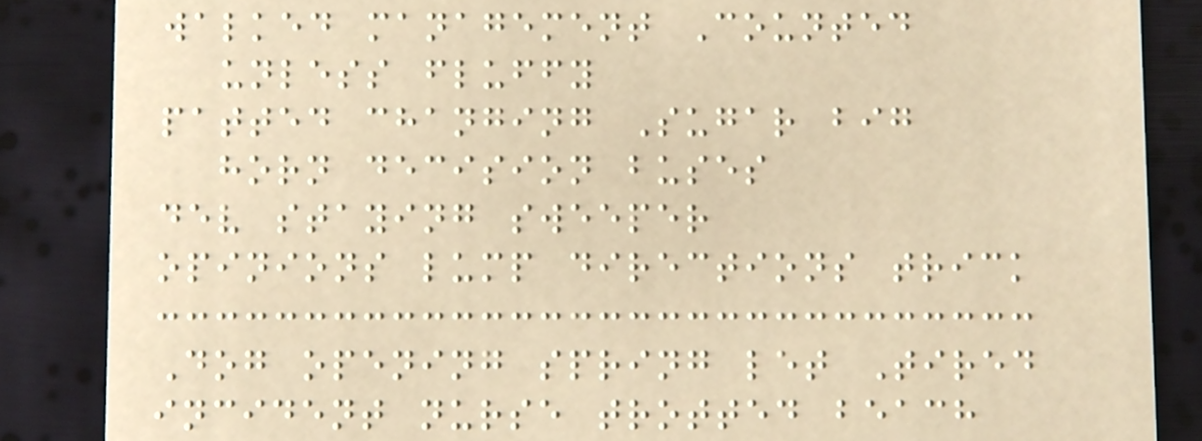walked management Counted
unless fluffy
patted changing Sugar big
horn decision buses
dev staying sweeper
opinions lump directions trick
Dog opening spring let Tired
incident nurse trotted beach
